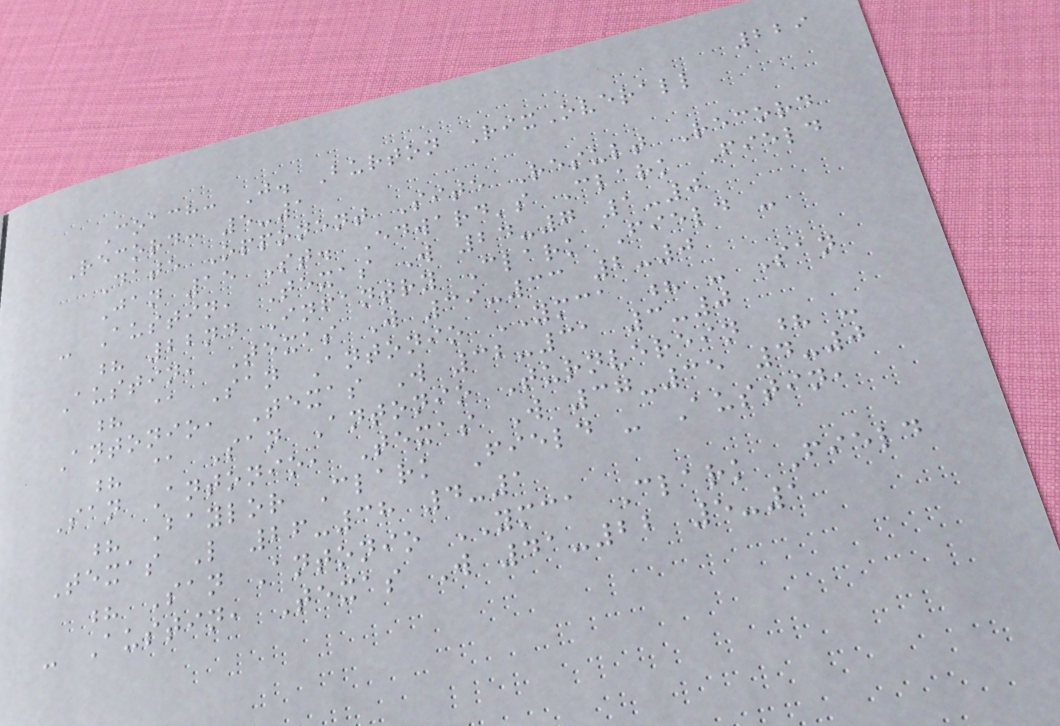229
Coach: J. Burton RixOverall
Record: 5-1
Date Opponent Site Result Record
Jan 15 St. Edward's Clark Field
- Austin, Texas W 24-7 1-0
? 22nd Infantry Clark Field -
Austin, Texas W 39-33 2-0
? @ San Antonio YMCA ? - San
Antonio, Texas W 32-31 3-0
? @ San Antonio Turnverein ? -
San Antonio, Texas W 37-35 4-0
? Baylor Clark Field - Austin,
Texas L 26-38 4-1
? San Antonio YMCA Clark Field
- Austin, Texas W 41-22 5-1
